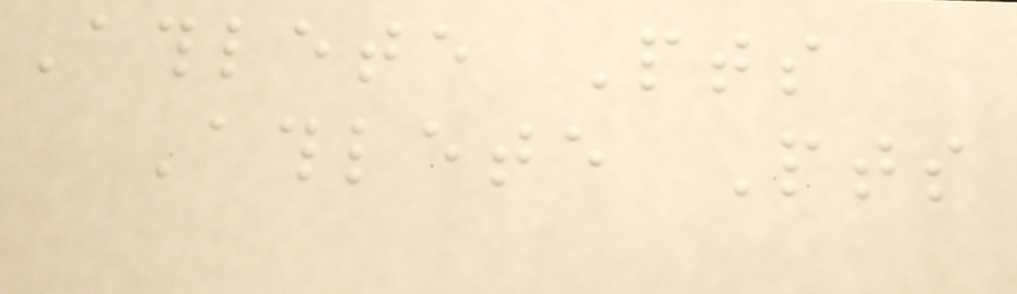Athlete Pts
Athlete Pts
